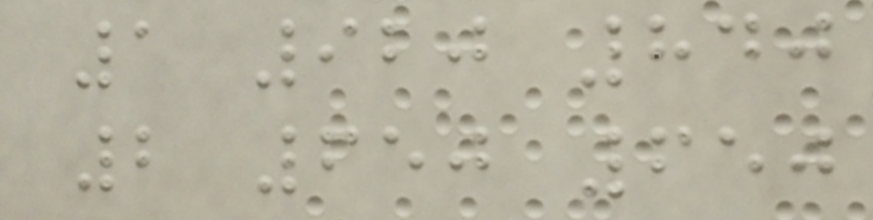1 920 840
2 650 650
